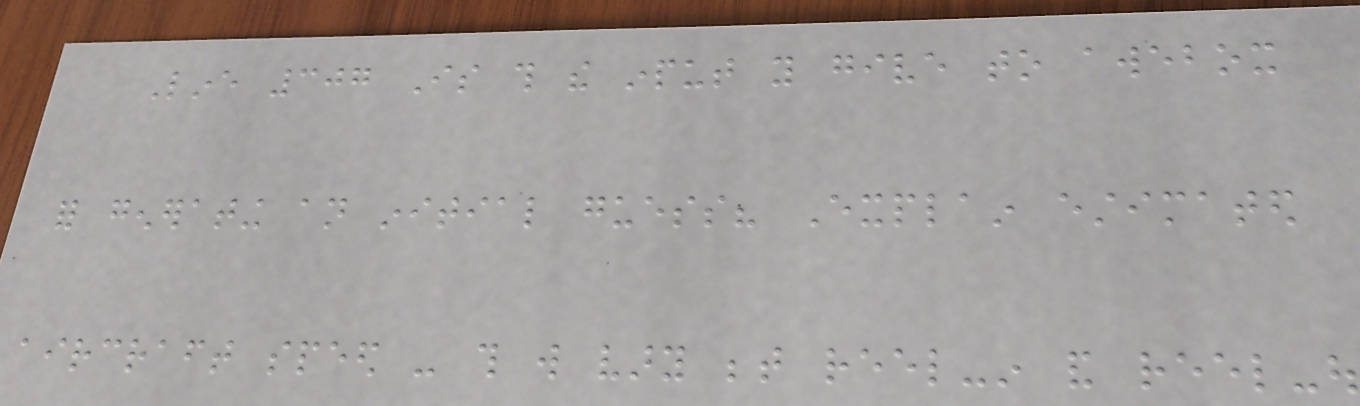Line 307 Is this the input you give to awebox
for generating an initial guess? Explain estimated
aircraft speed - this will vary between reel-in and reel-out
